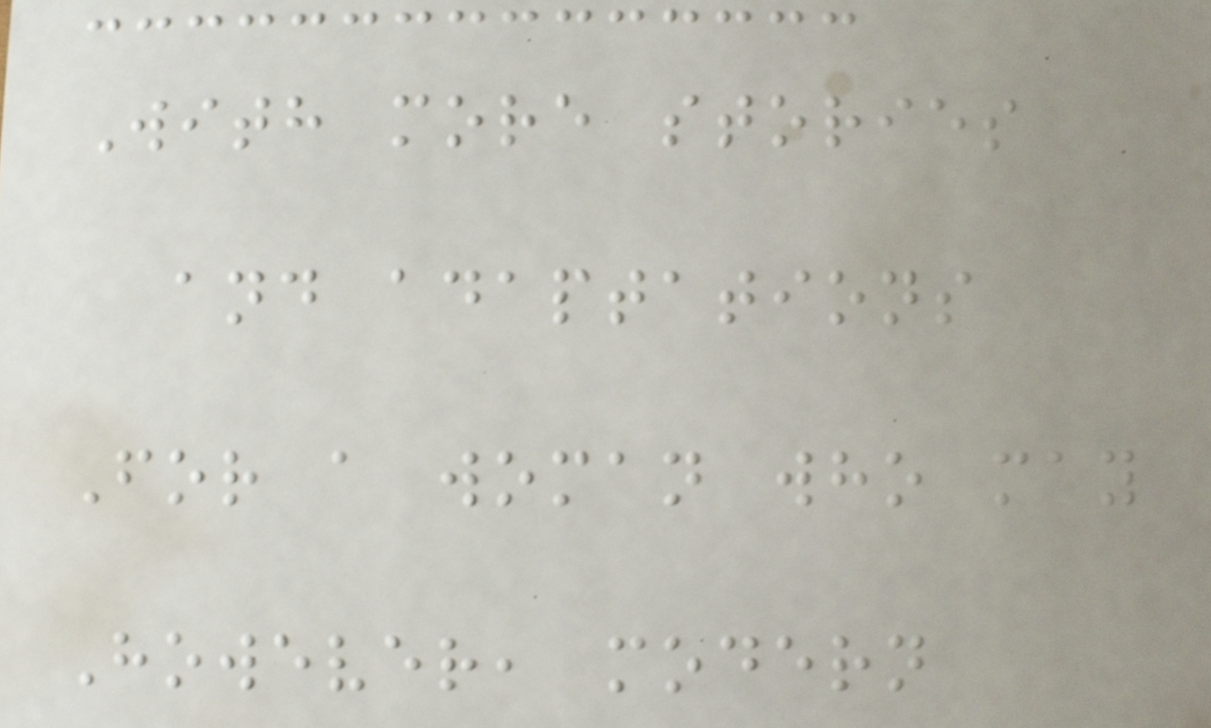With more stories
and adaptations
For a woman who may
However, modern
